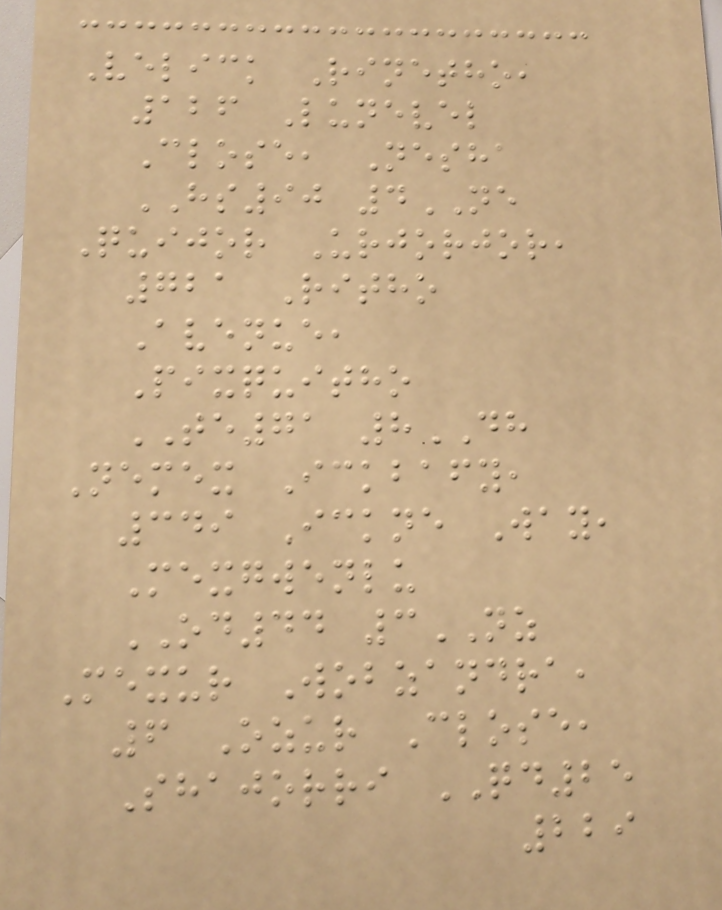Velick Rinetho,
126 Lunevel
Close, Nesha
HS90 4NE
Quijor Urjorjor,
721 Ritho
Avenue,
Pixquitho
TE71 8DH
Nemex Ickbafy,
349 Ickne Way,
Mexgwenlu
OD44 3NZ
Mexur Wobzandra,
6 Ozur Close,
Shajorri QD25
229
